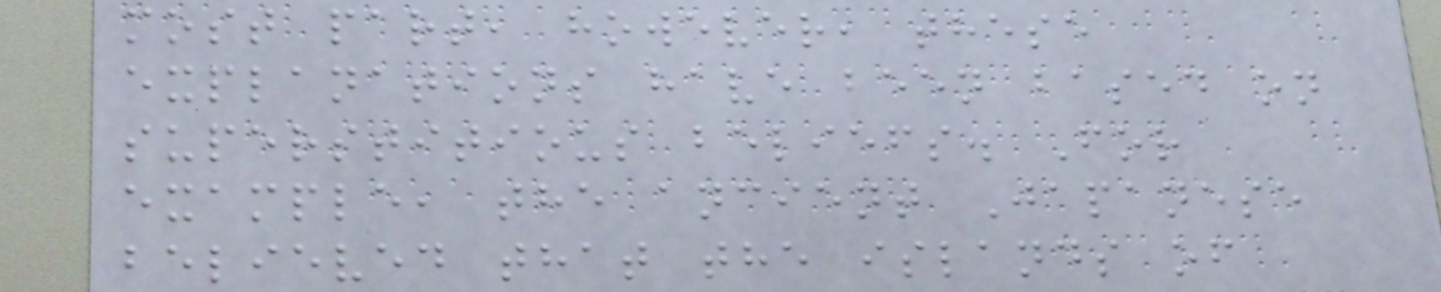most part, however, these
explanations have been based on
superstitious beliefs. For
example, the ancient Japanese
believed that the islands of
